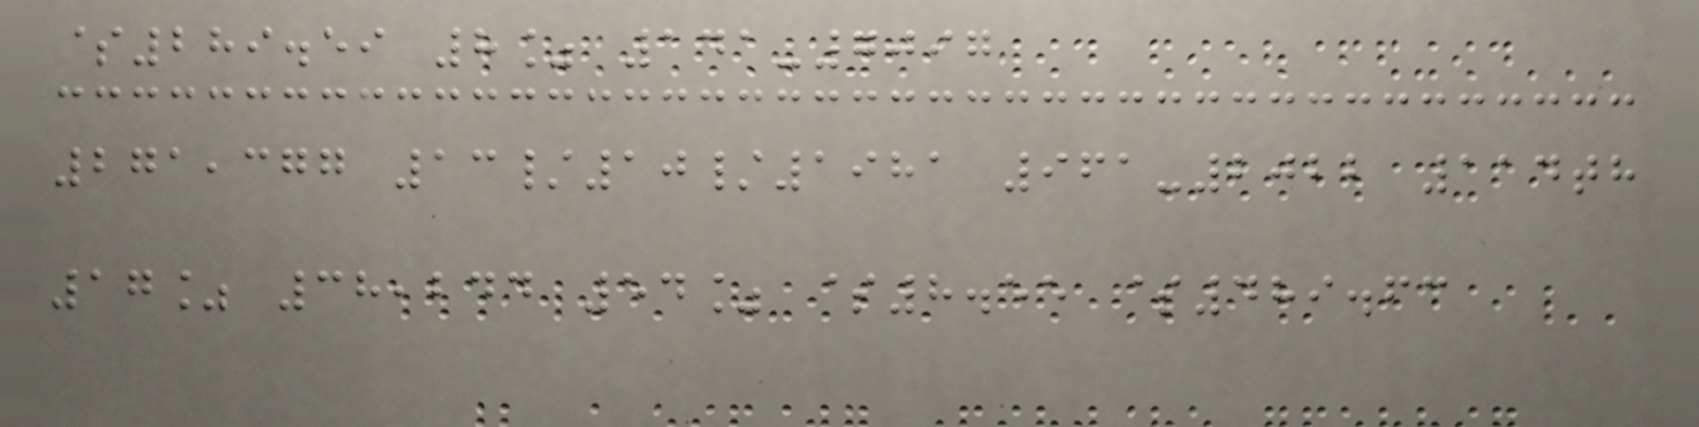$289.59 8% 141-7097
271,377 13/10/1981 961-2022 114th
17% 38,244 54% $8.55 $489.63
